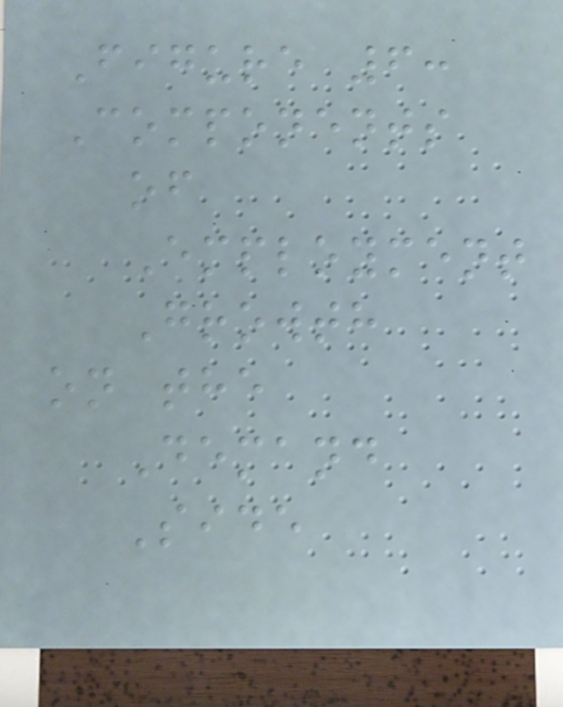Figure 6:
Components
of
Employment
Growth
on the
Demand
Side
